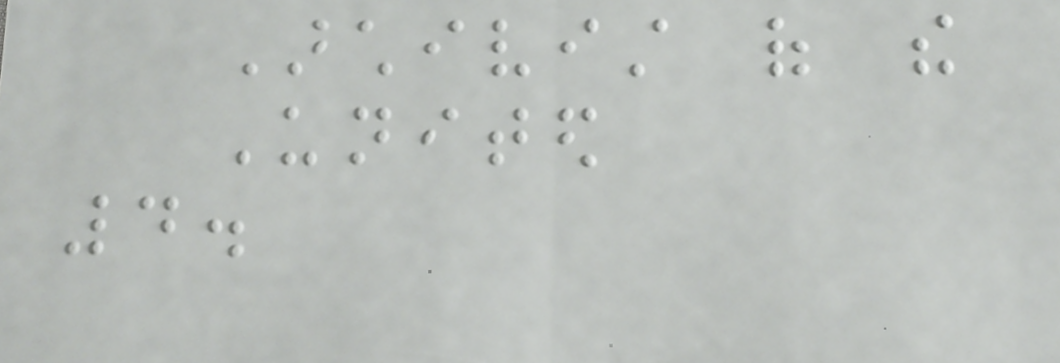Archivist of the
United
4.
